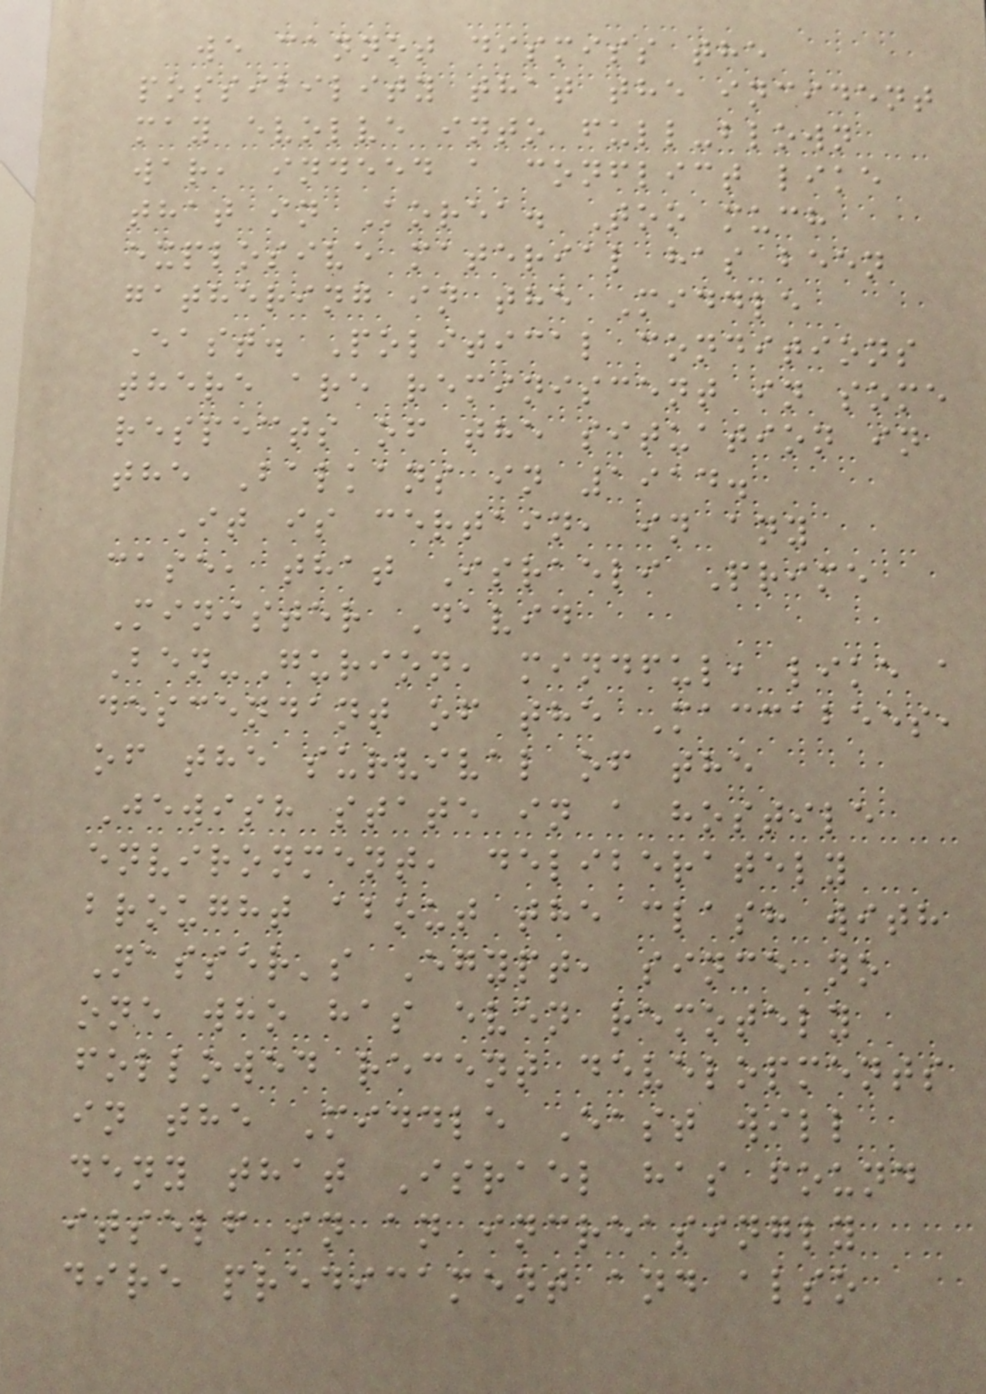we cannot dismiss the
possibility that the incident
may evolve into full-blown
war, indeed a conflict like
that in Korea. Too much
explosive material has been
gathering in the Middle
East. Political conditions
there are reminiscent in some
respects of the situation in
the Balkans in 1914.
It is certain, in any
case, that Israeli Prime
Minister David
Ben-Gurion, mindful, like a
descendant of the Maccabees,
of the survival of the
Jewish state in a hostile
environment, deliberately
brought about the clash with
Nasser's Egypt, since no
one who has even remotely
followed recent developments
in the Middle East will
deny that Israel has found
itself in an increasingly
dire predicament and also
